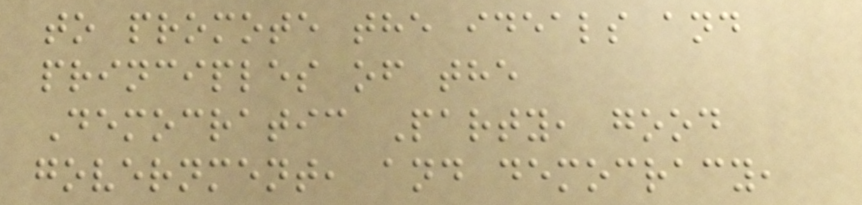to promote the ideals and
principles of the
Democratic Party, good
government, and democracy,
